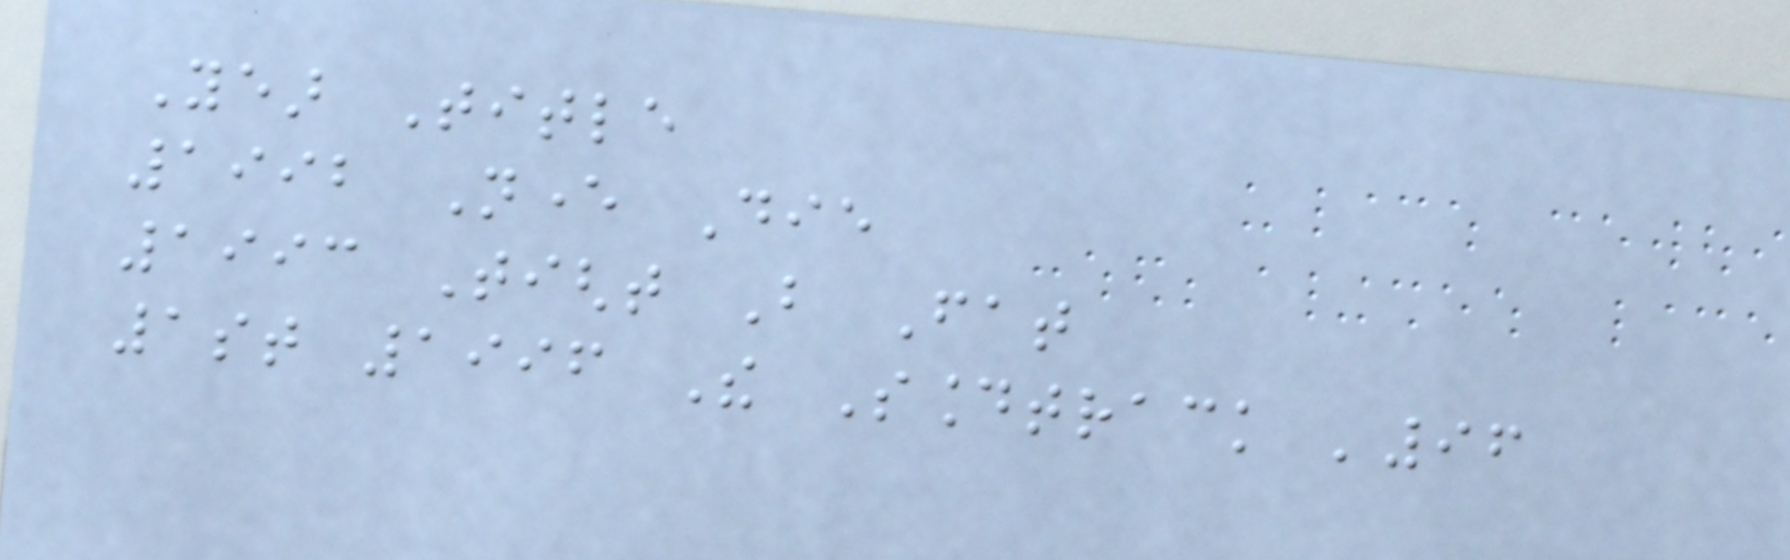Year Title
1992 Never Die
1993 Tight But Fat
1st 1996 The Soundtrack '96
